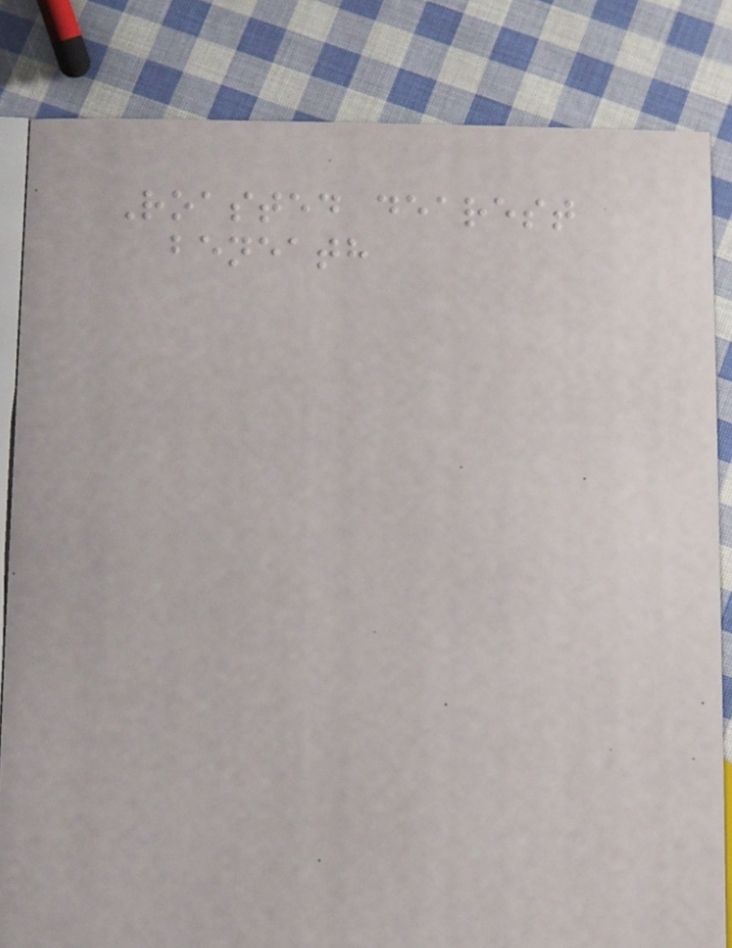Roasted dearest
beneath
